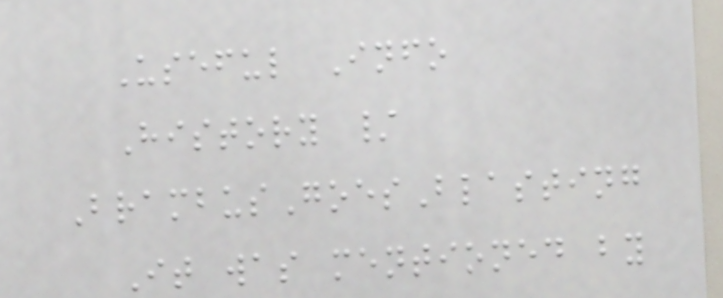Useful Info
History /
BrambusGoesBlasting
It was mentioned by
